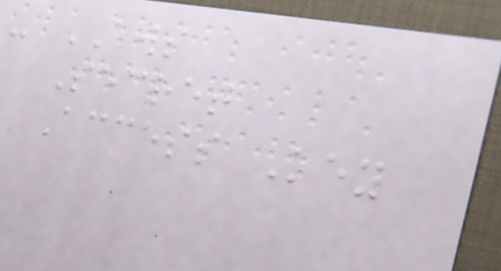- AWS
Secret
Access Key
